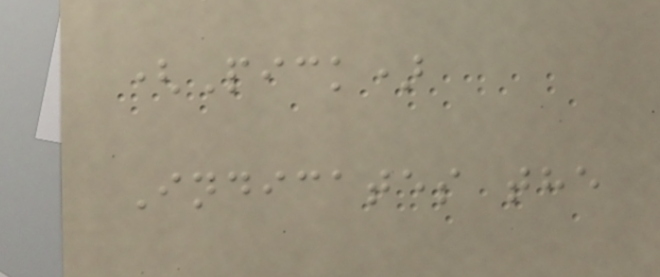(Pick)
Indicates the
